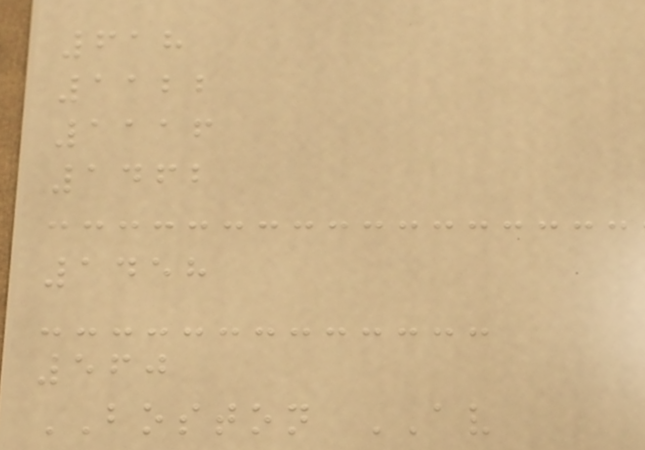618
1122
1116
1462
1458
560
BOSTON AV
